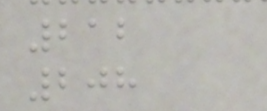212
208
